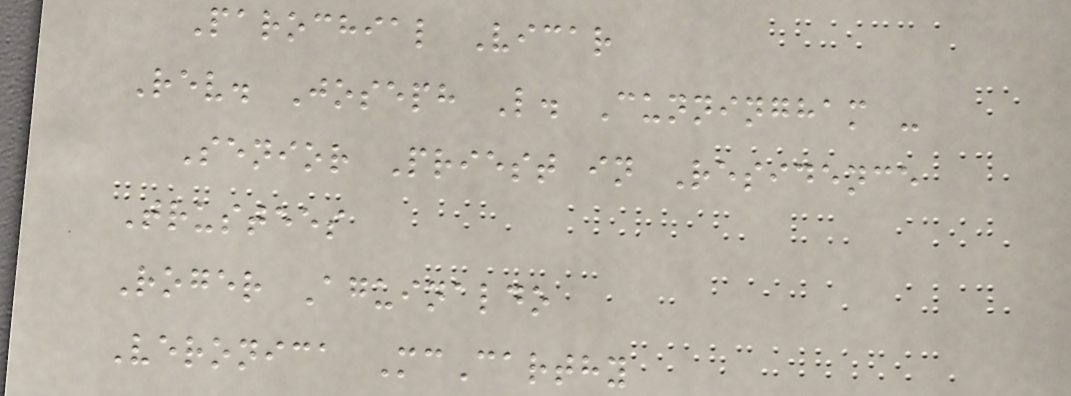Parochial Vicar
Rev. Joseph L. Cunningham -
Senior Priest in Residence
Trustees
Roger Aguinaldo
Veronica McCarthy
